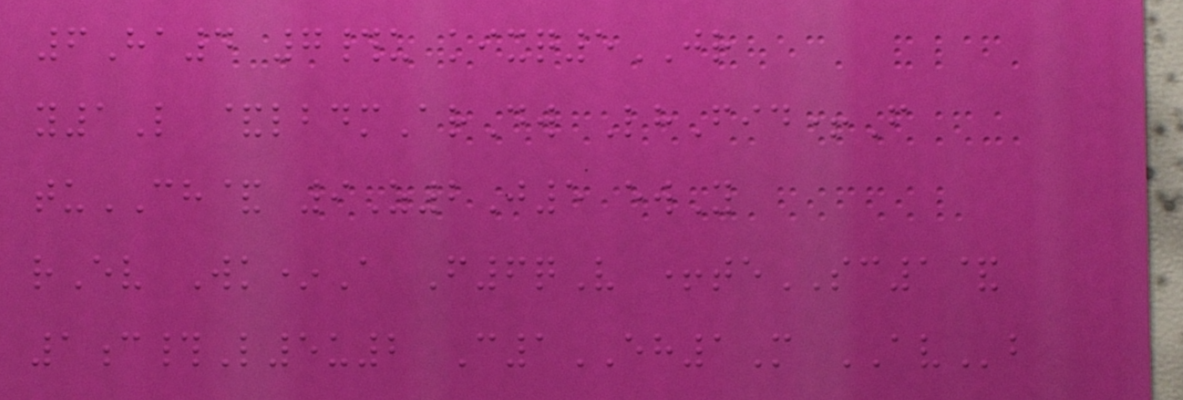6Ha4 7#u kixq5JR
y1L &lbdmArDw LhFid+F
tuCH& 9Z2J5 ewY
rEv Wk*A F6qV +teSC1&
1c#L5u2 C1EH1M AVb
